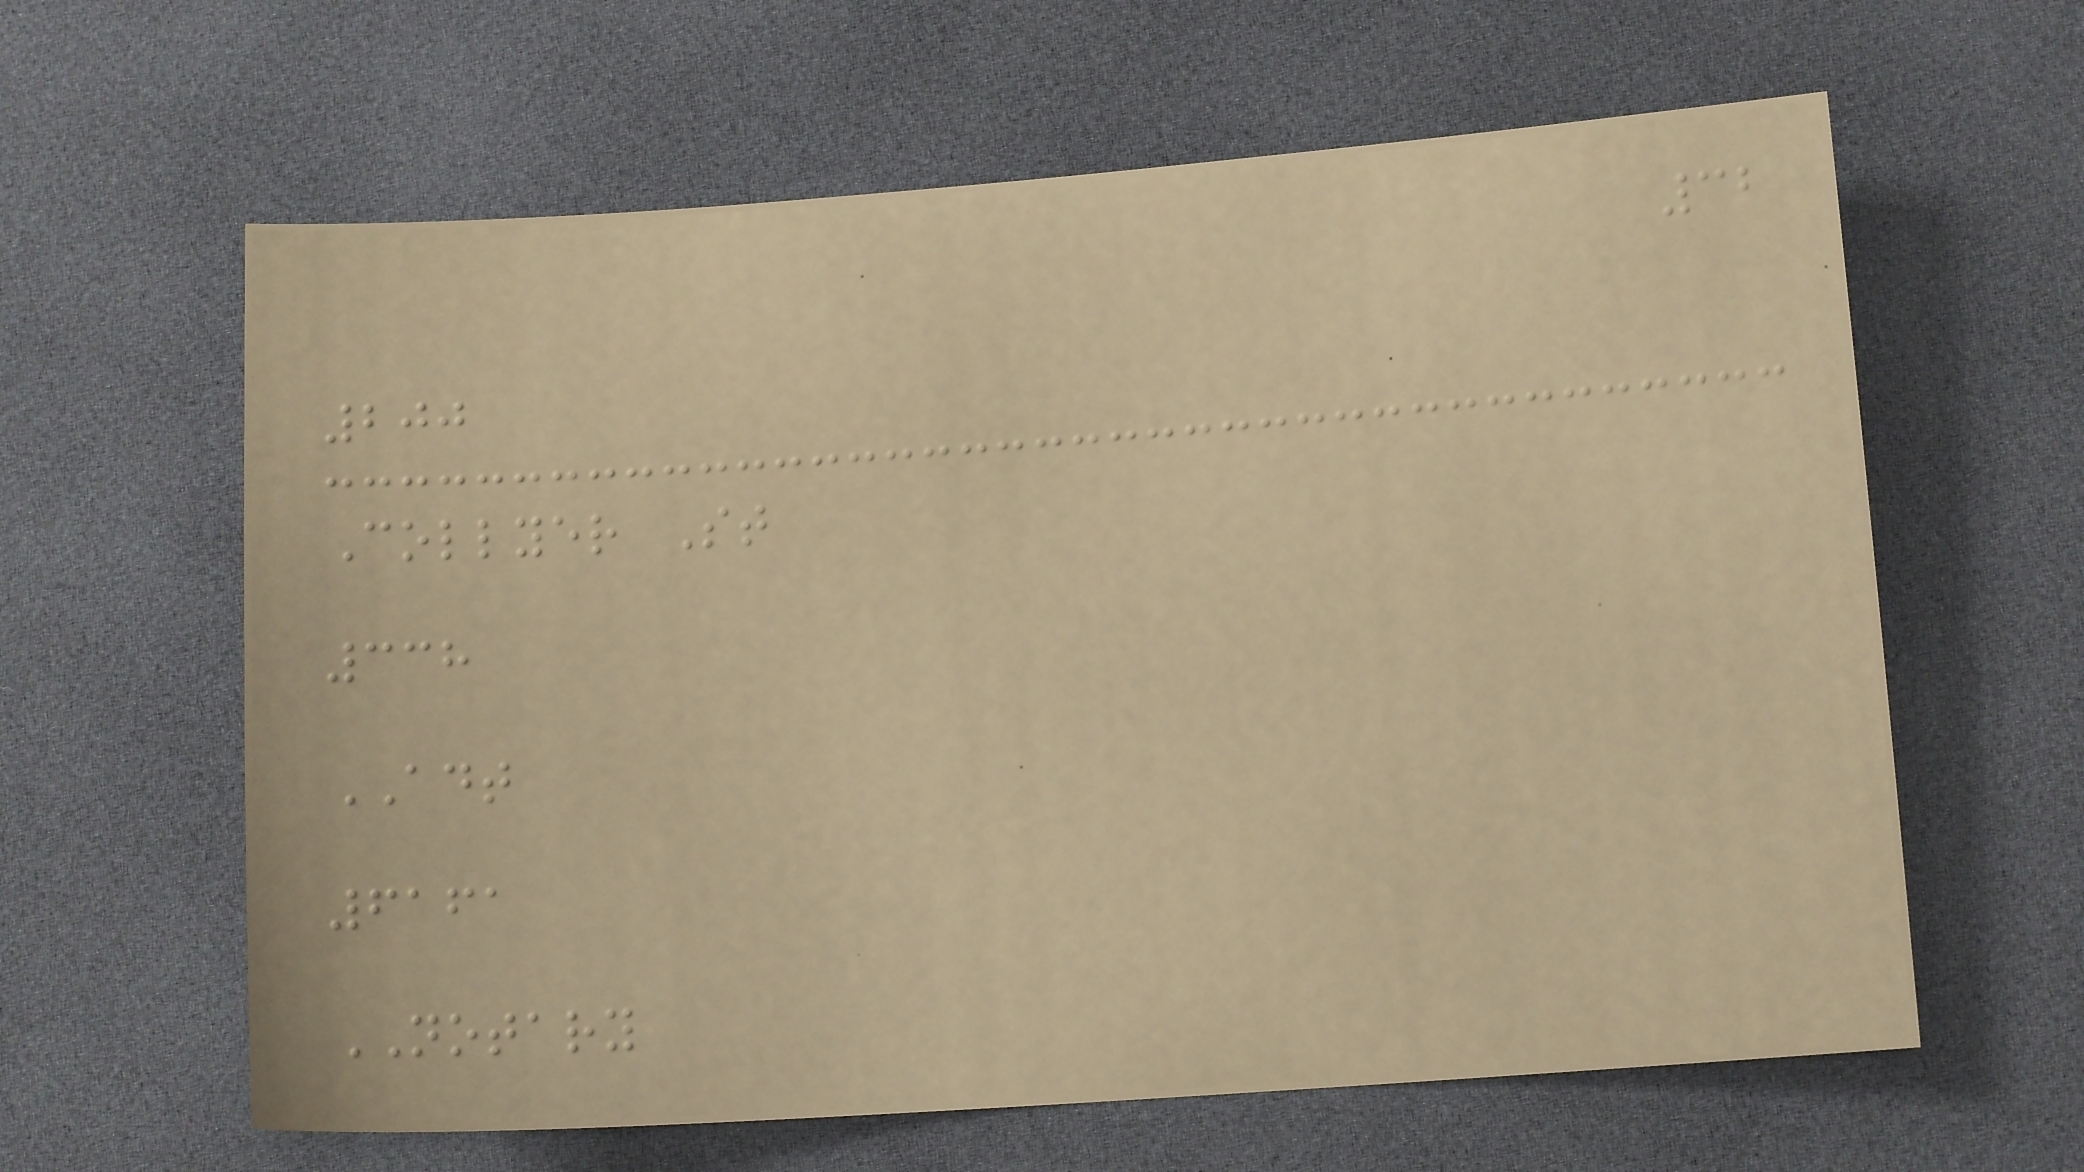32
200
Collyer St
338
ADT
6161
NOTARY
